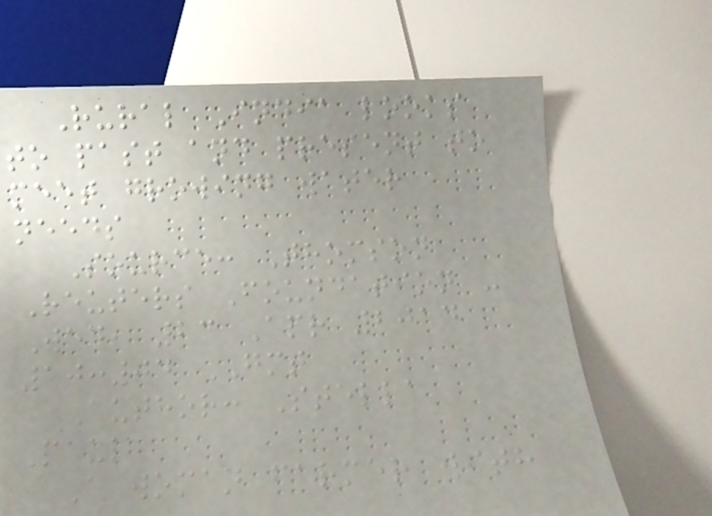Rural India looks
to past and present to
meet growing water
needs
Source: Thomson
Reuters Foundation -
Wed, 23 Apr 2014
10:04 GMT
Author: Stella
Paul
A woman farmer with
